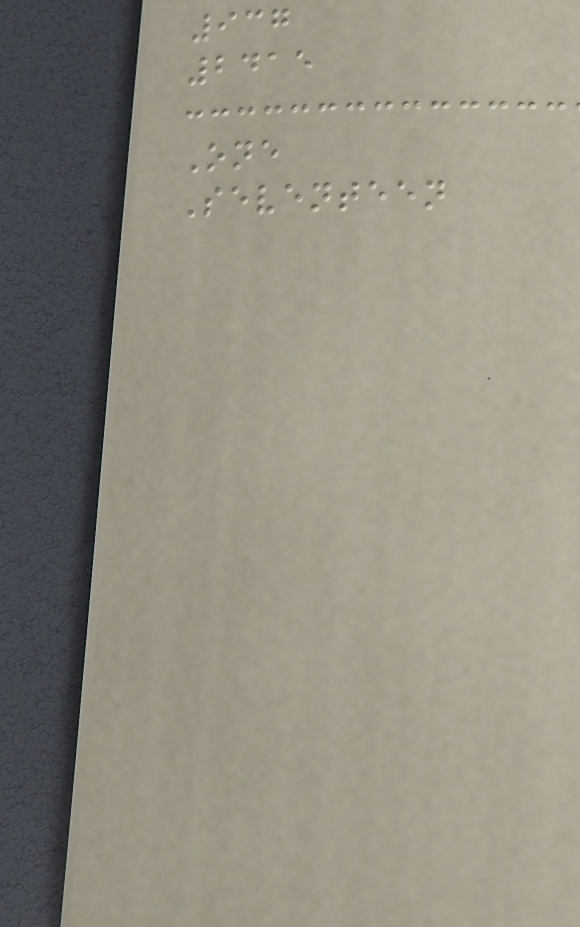937
2415
One
Seventeen
